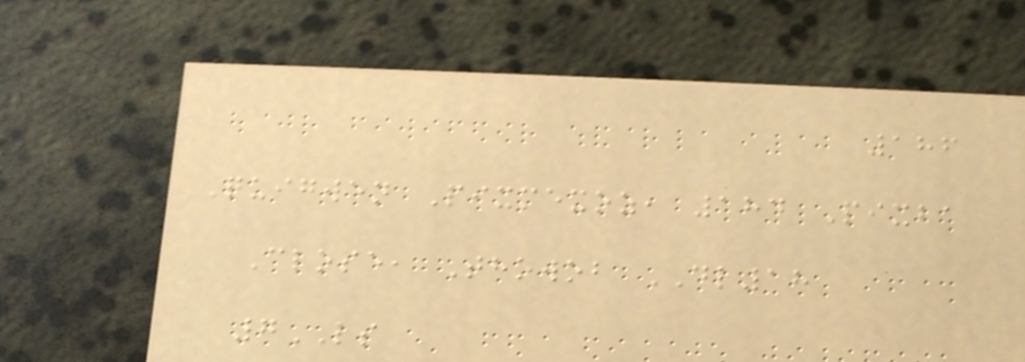186
Quigwen Pixmexoz, 184 Pixba
Close, Thowob DL18
7LS
